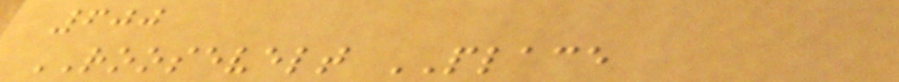600
ROOSEVELT PLACE
